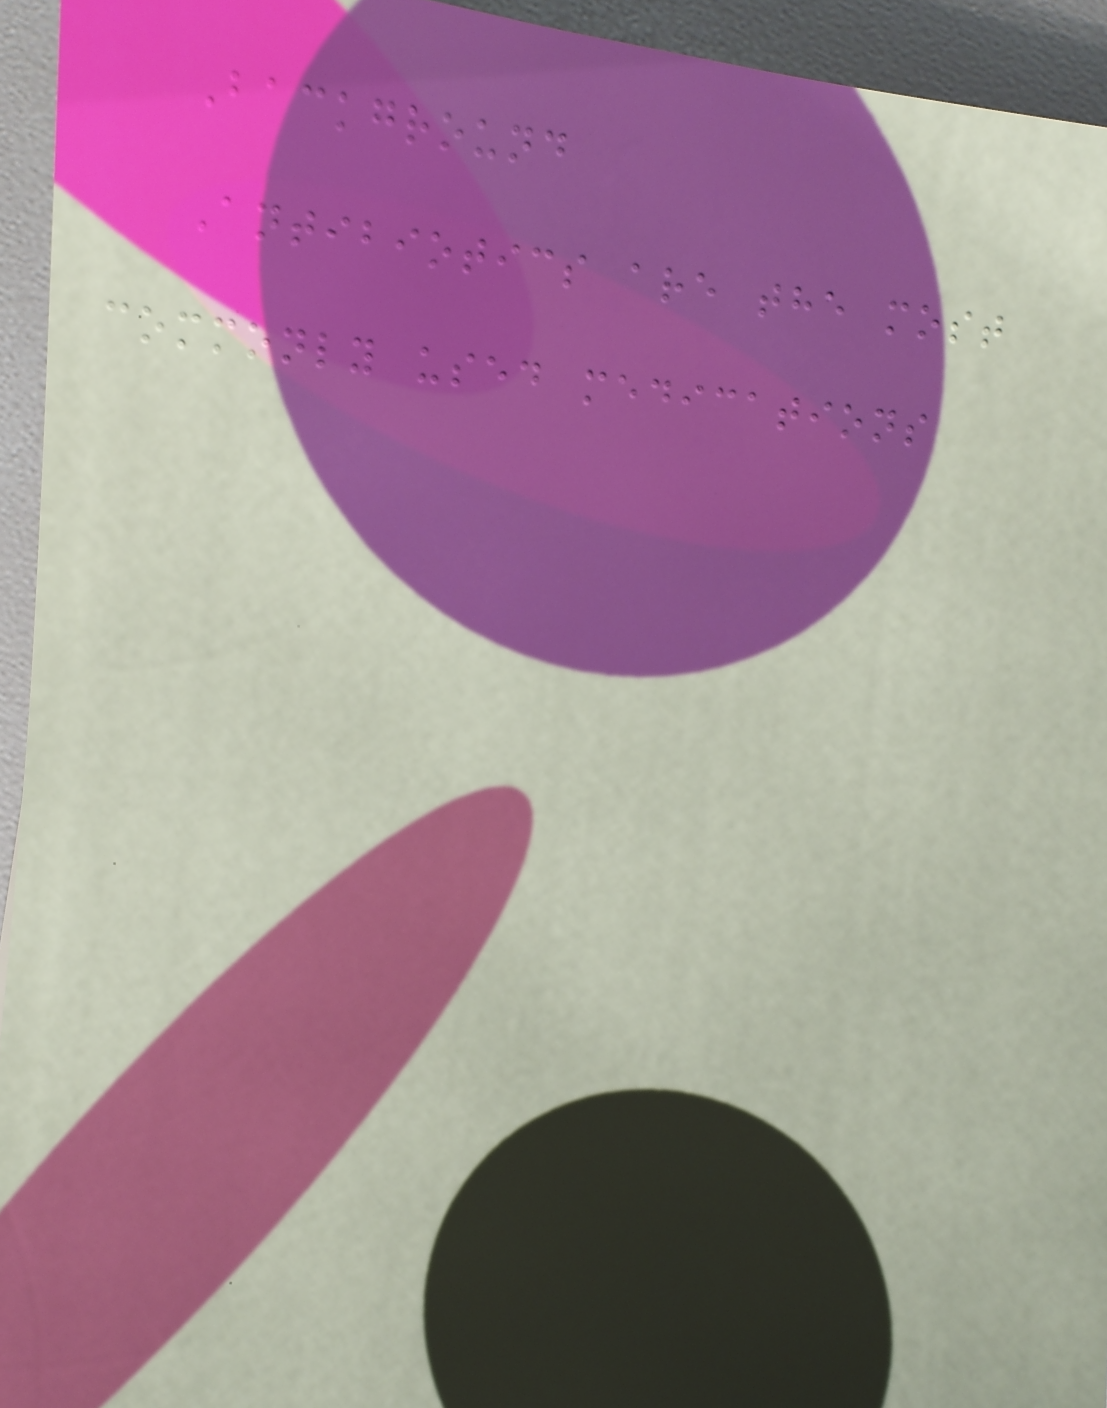Background
Antibiotics are the most
commonly used medications
